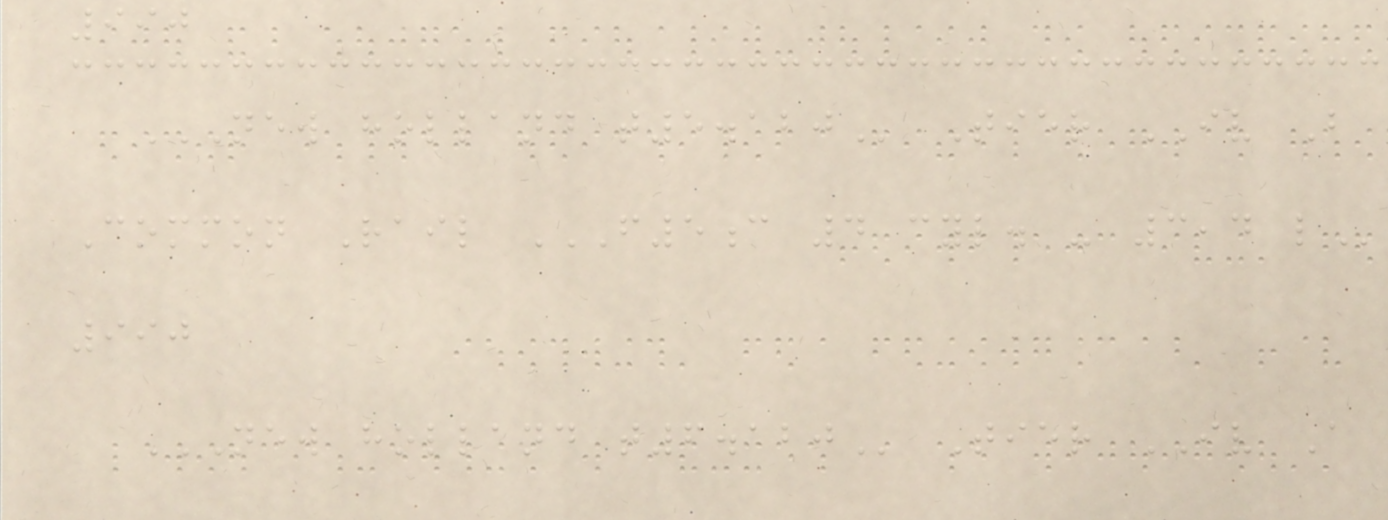990
NEW HOLLAND T5.120 Tier IV B
Common Rail F5C 4 CYL. - 3,4 L
990
NEW HOLLAND T6.120 Tier IV A
